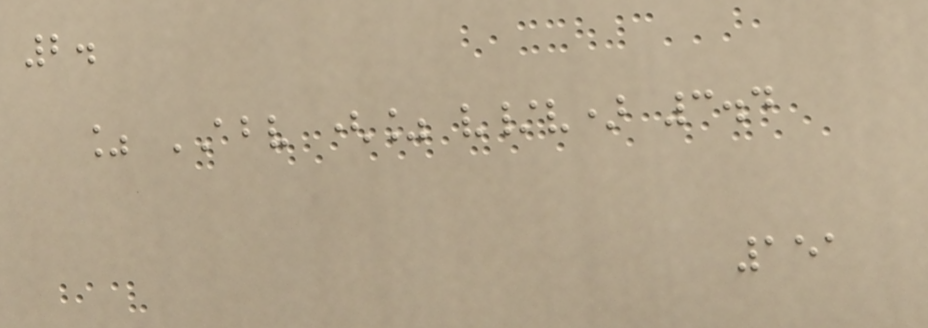2.
% ABV (% v/v) 3.4
151
